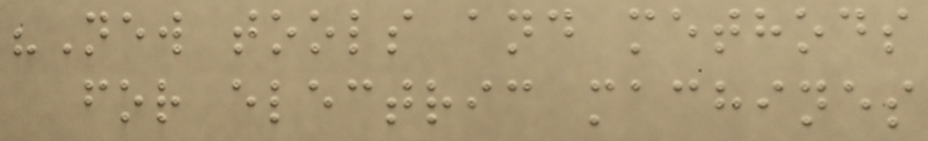"New tools and methods
for electric machines
